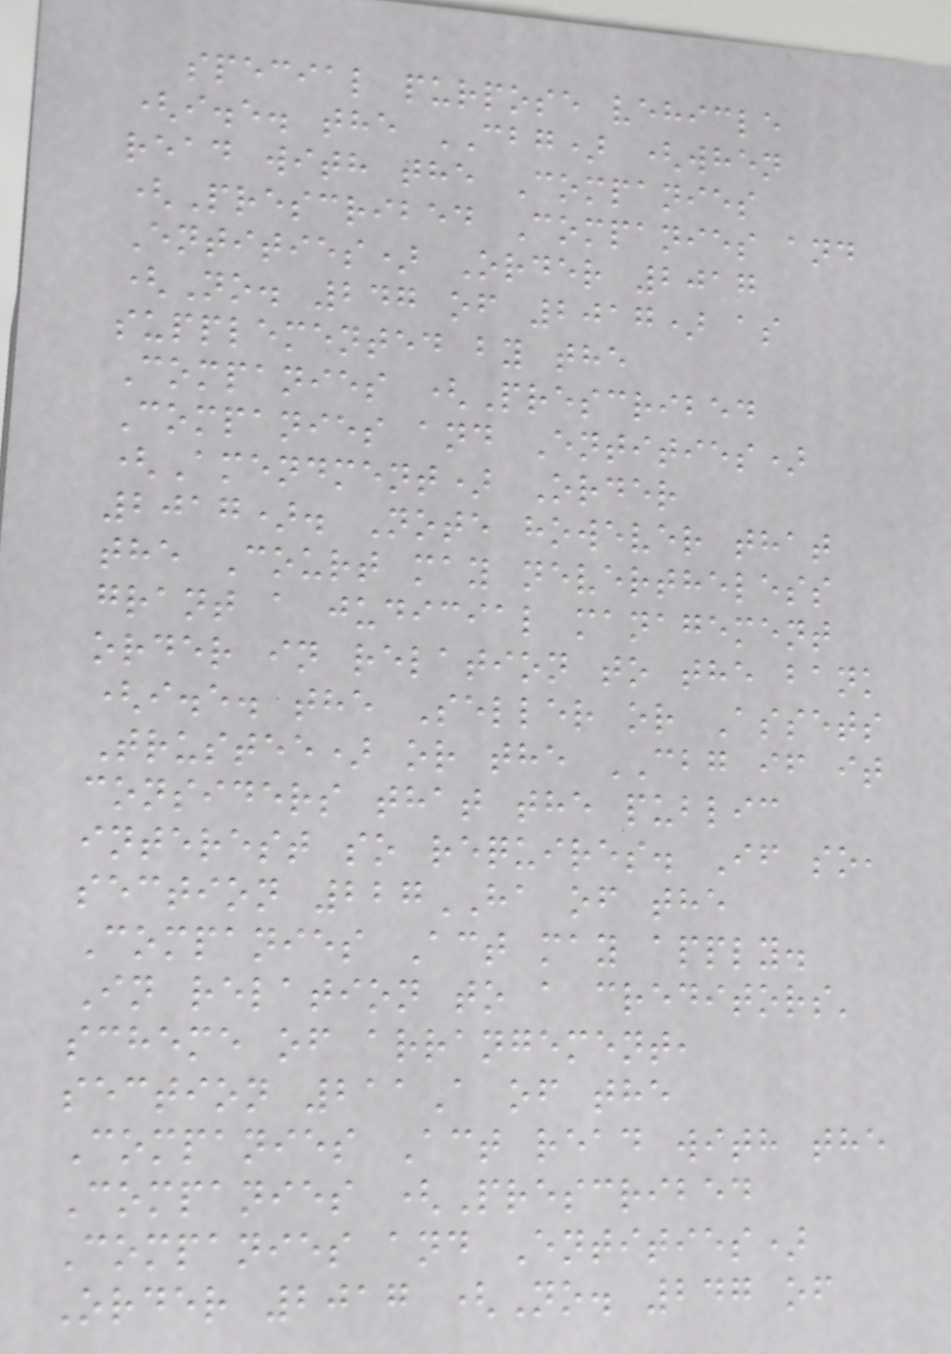special purpose vehicle
(i.e. the CBG) (when
read with the Companies
(Prescribed Companies and
Entities) Order 2017
(No. 247 of 2017) as
supplemented by the
Companies (Prescribed
Companies and Entities)
(Amendment) Order
2017). Note however that
the Court may nevertheless
grant a judicial management
order in relation to the bank
(i.e. the Seller or Assets
Trustee) or the CBG if it
considers that the public
interest so requires. If so,
section 227HA of the
Companies Act may apply.
In relation to a creditors'
scheme of arrangement,
section 211A of the
Companies Act read with the
Companies (Prescribed
Companies and Entities)
Order 2017 (No. 247 of
